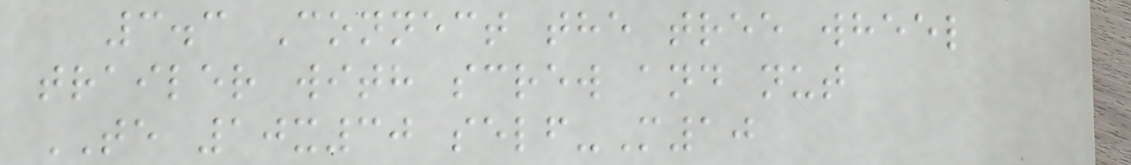3.3 Connect the tree wheel
trailer with screw and nut
TE 10x30 self-M10
